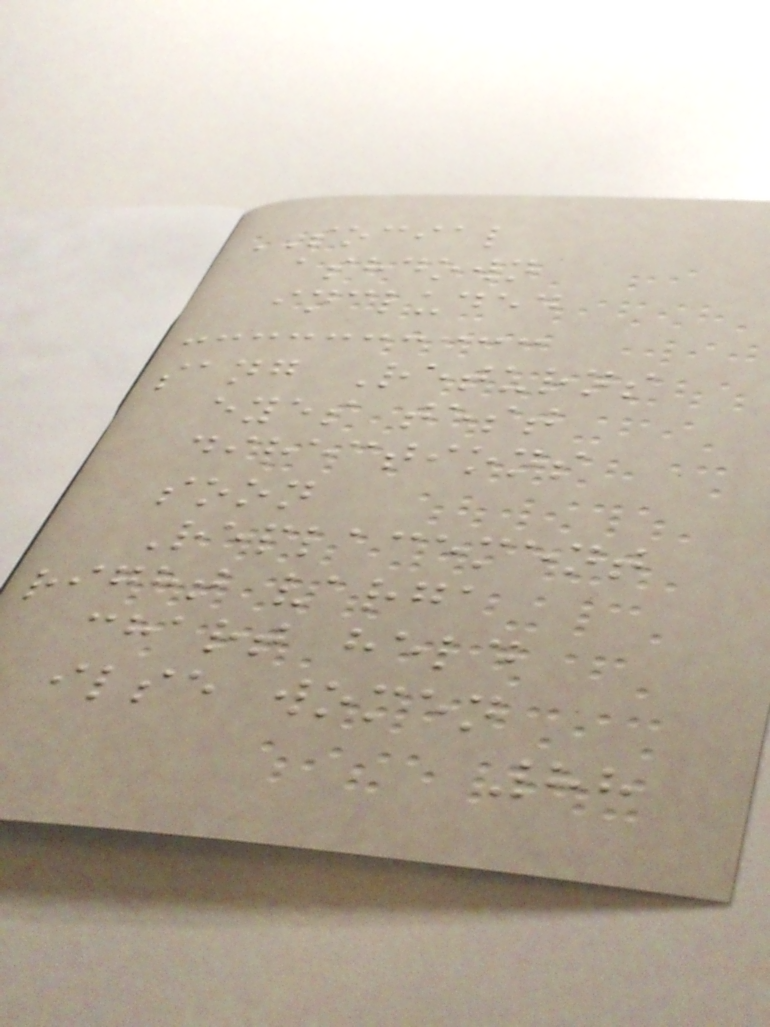SOCIAL
ashdown
included
sang Returns
eyes test
directions
soon
Replacement
right varga
chart held
ilse women
88
